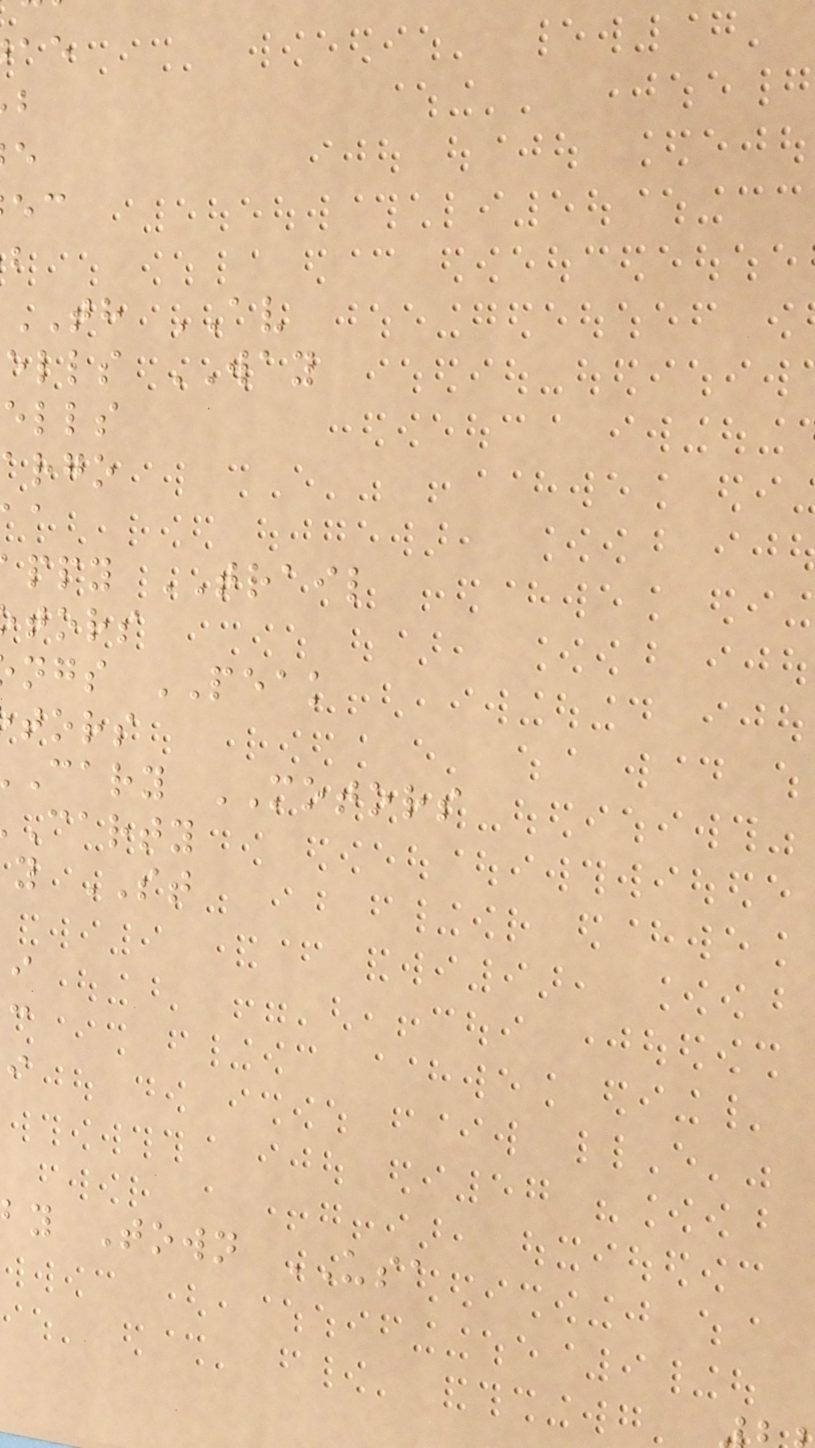TH AV
ells WAY
ells
argo
ppy TRAIL
tors
ngs PEAK
tors
cary MOTORS
carty
y ST
y Town USA
